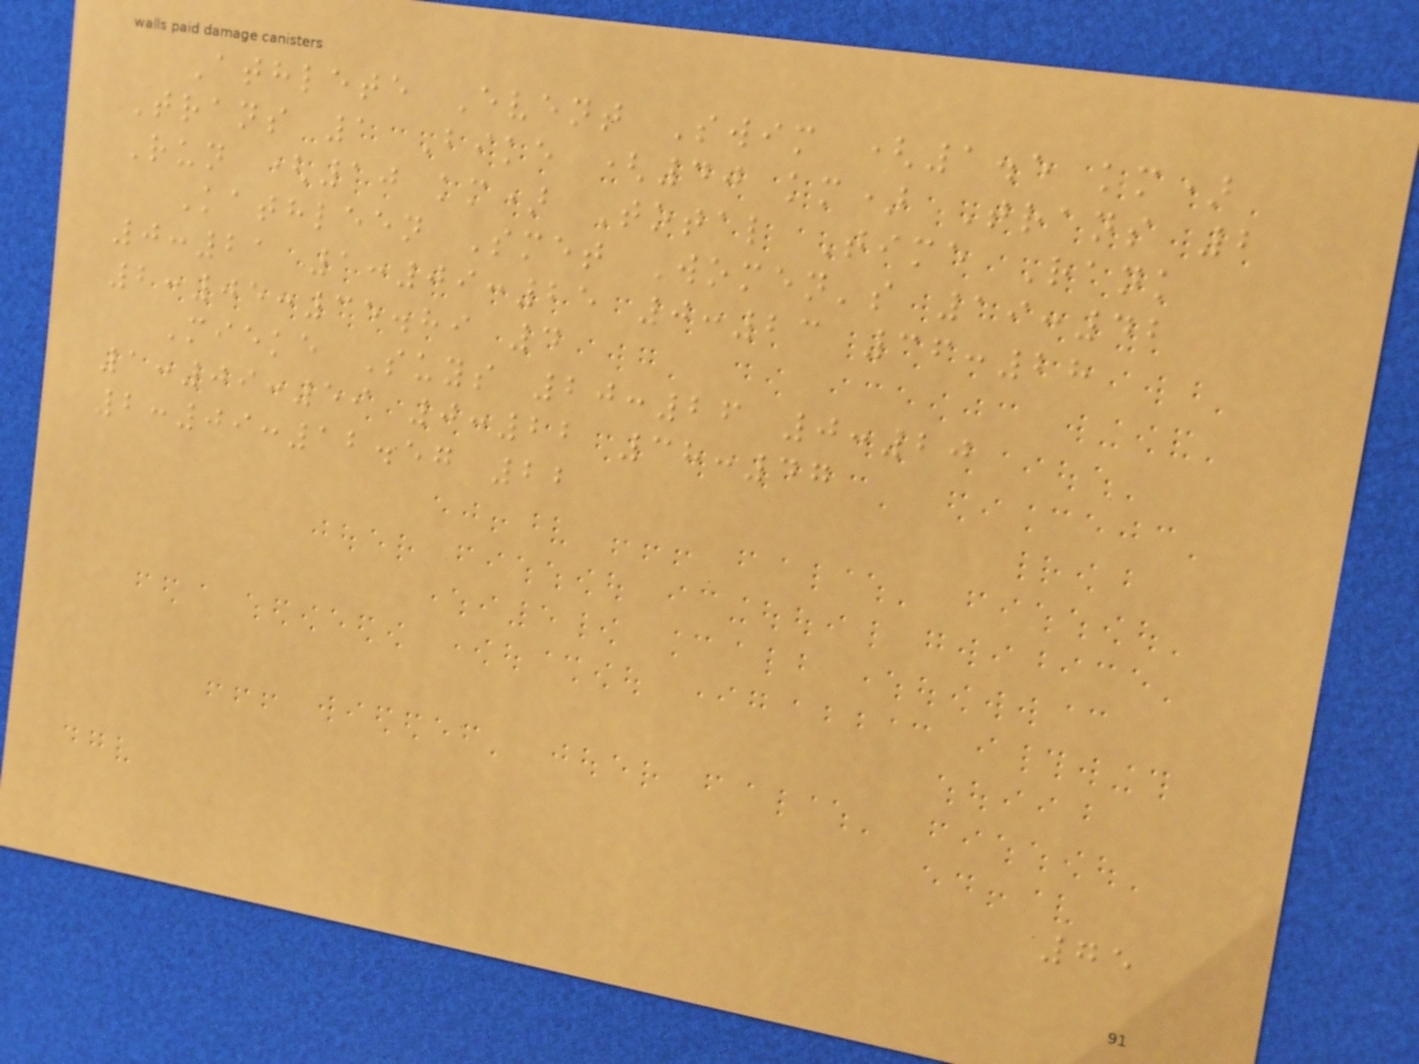Athlete Event Swim (1.5 km)
Trans 1 Bike (40 km) Trans 2
Run (10 km) Total Time Rank
Kathleen Smet Women's 19:42
0:21 1:09:25 0:23 36:28
2:05:35.89 4
Mieke Suys 20:26 0:20
1:09:59 0:22 38:47
2:09:12.57 22
75
